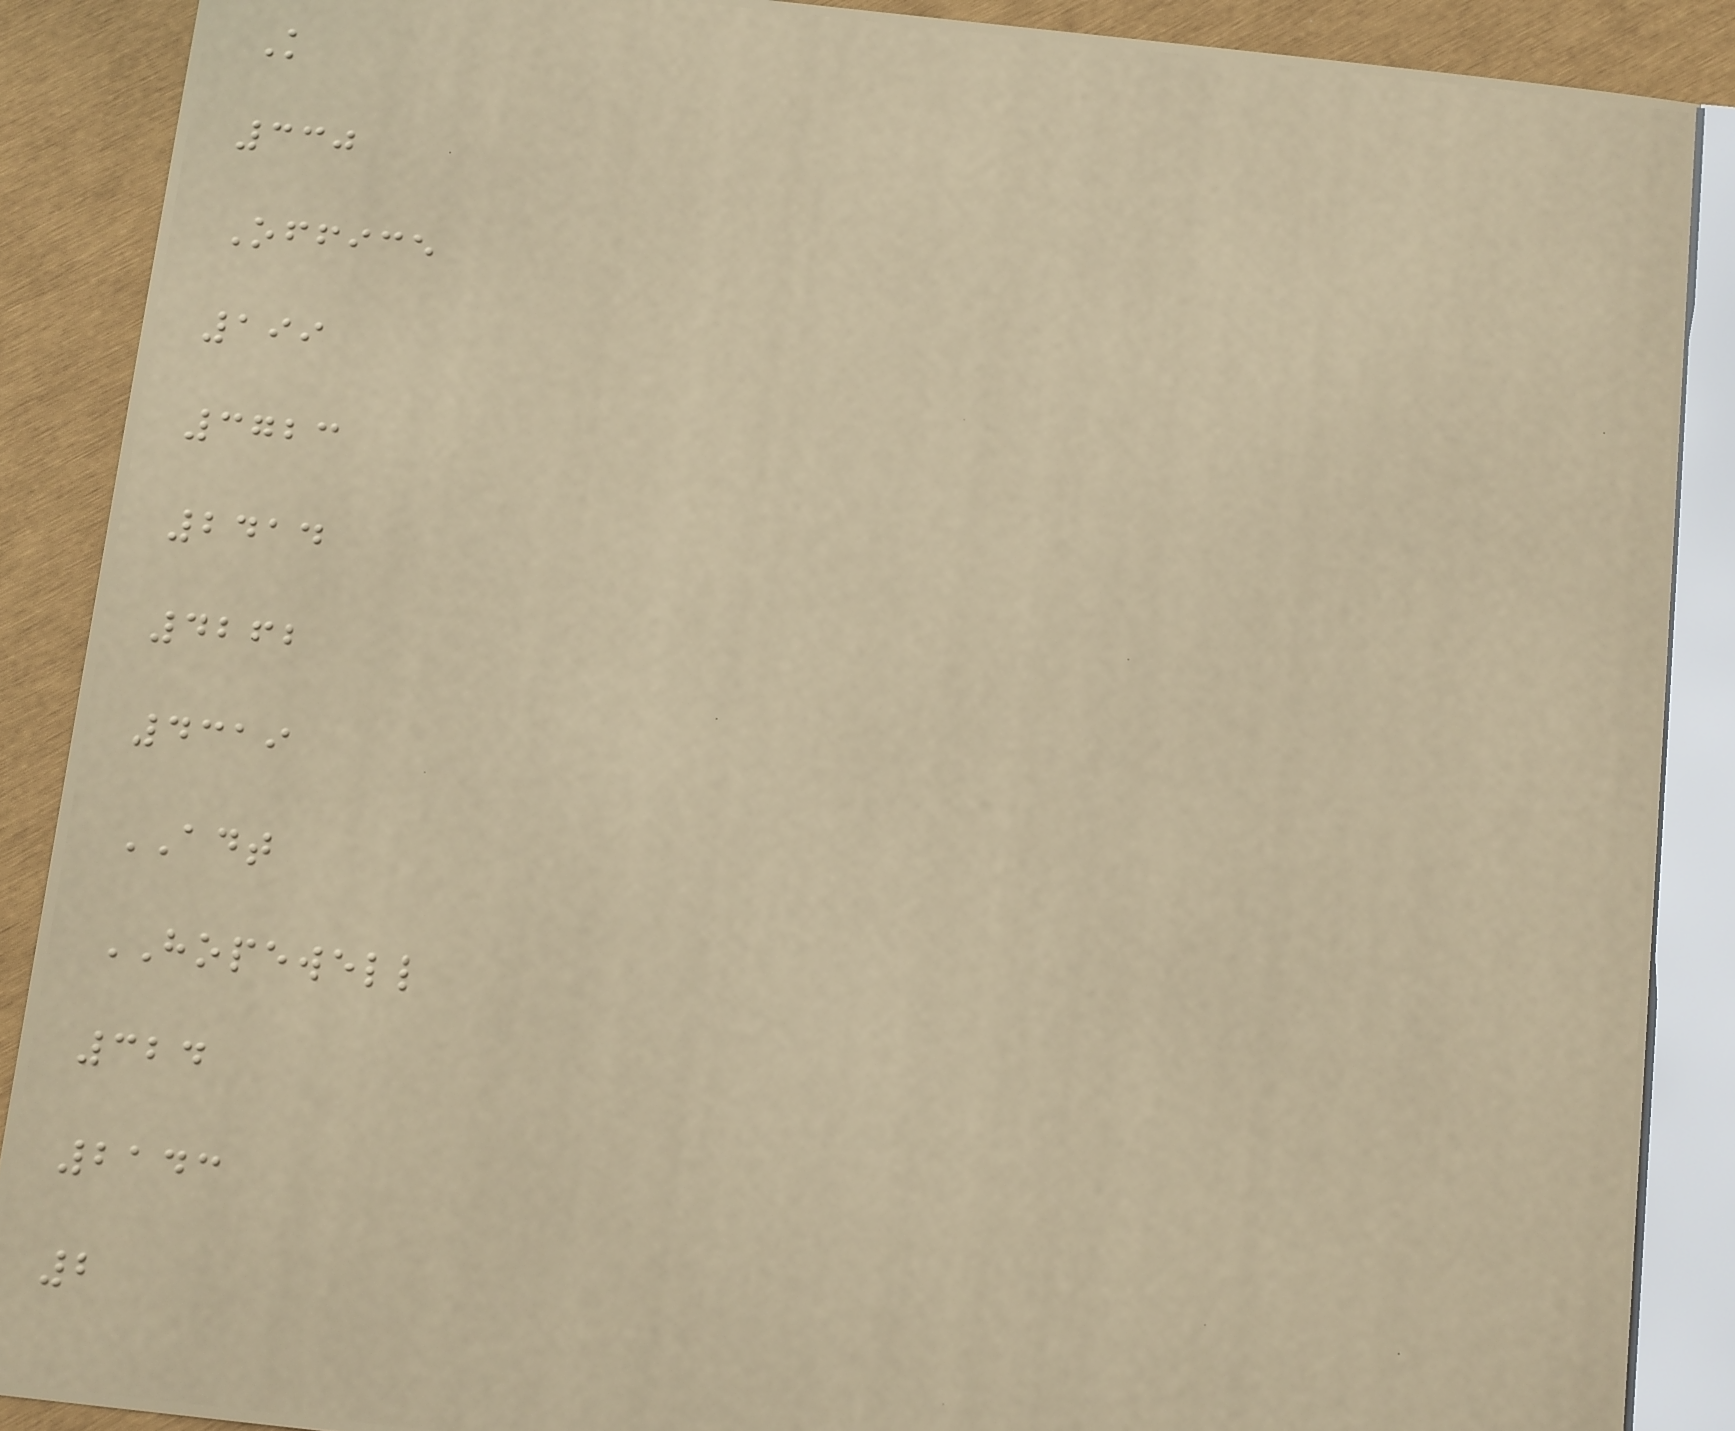K
330
Office
199
3723
2414
4262
4319
ADT
HOPEWELL
324
2143
2
